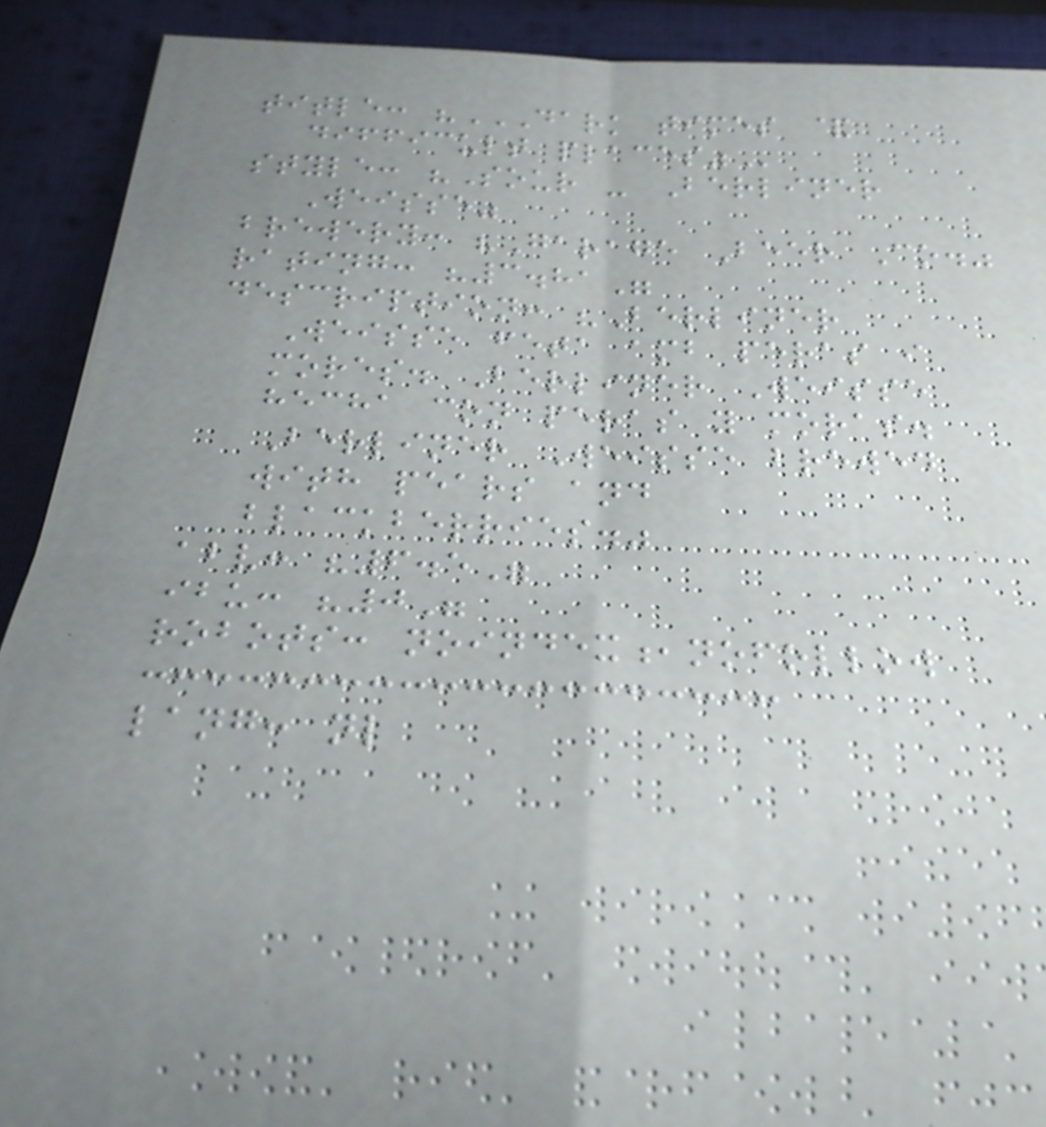title: "DARK TIMES &
DIFFICULT PLACES"
style: "Sour - Berliner
Weisse"
brewery: "Garage Beer Co."
rating: "3.81"
description: "Berliner
Weisse feta amb peras i
mores. Berliner Weisse
hecha con peras y moras.
Berliner Weisse brewed
with pears and
blackberries."
abv: "6.5"
ibu: "0"
robots: noindex,nofollow
lang: nl
